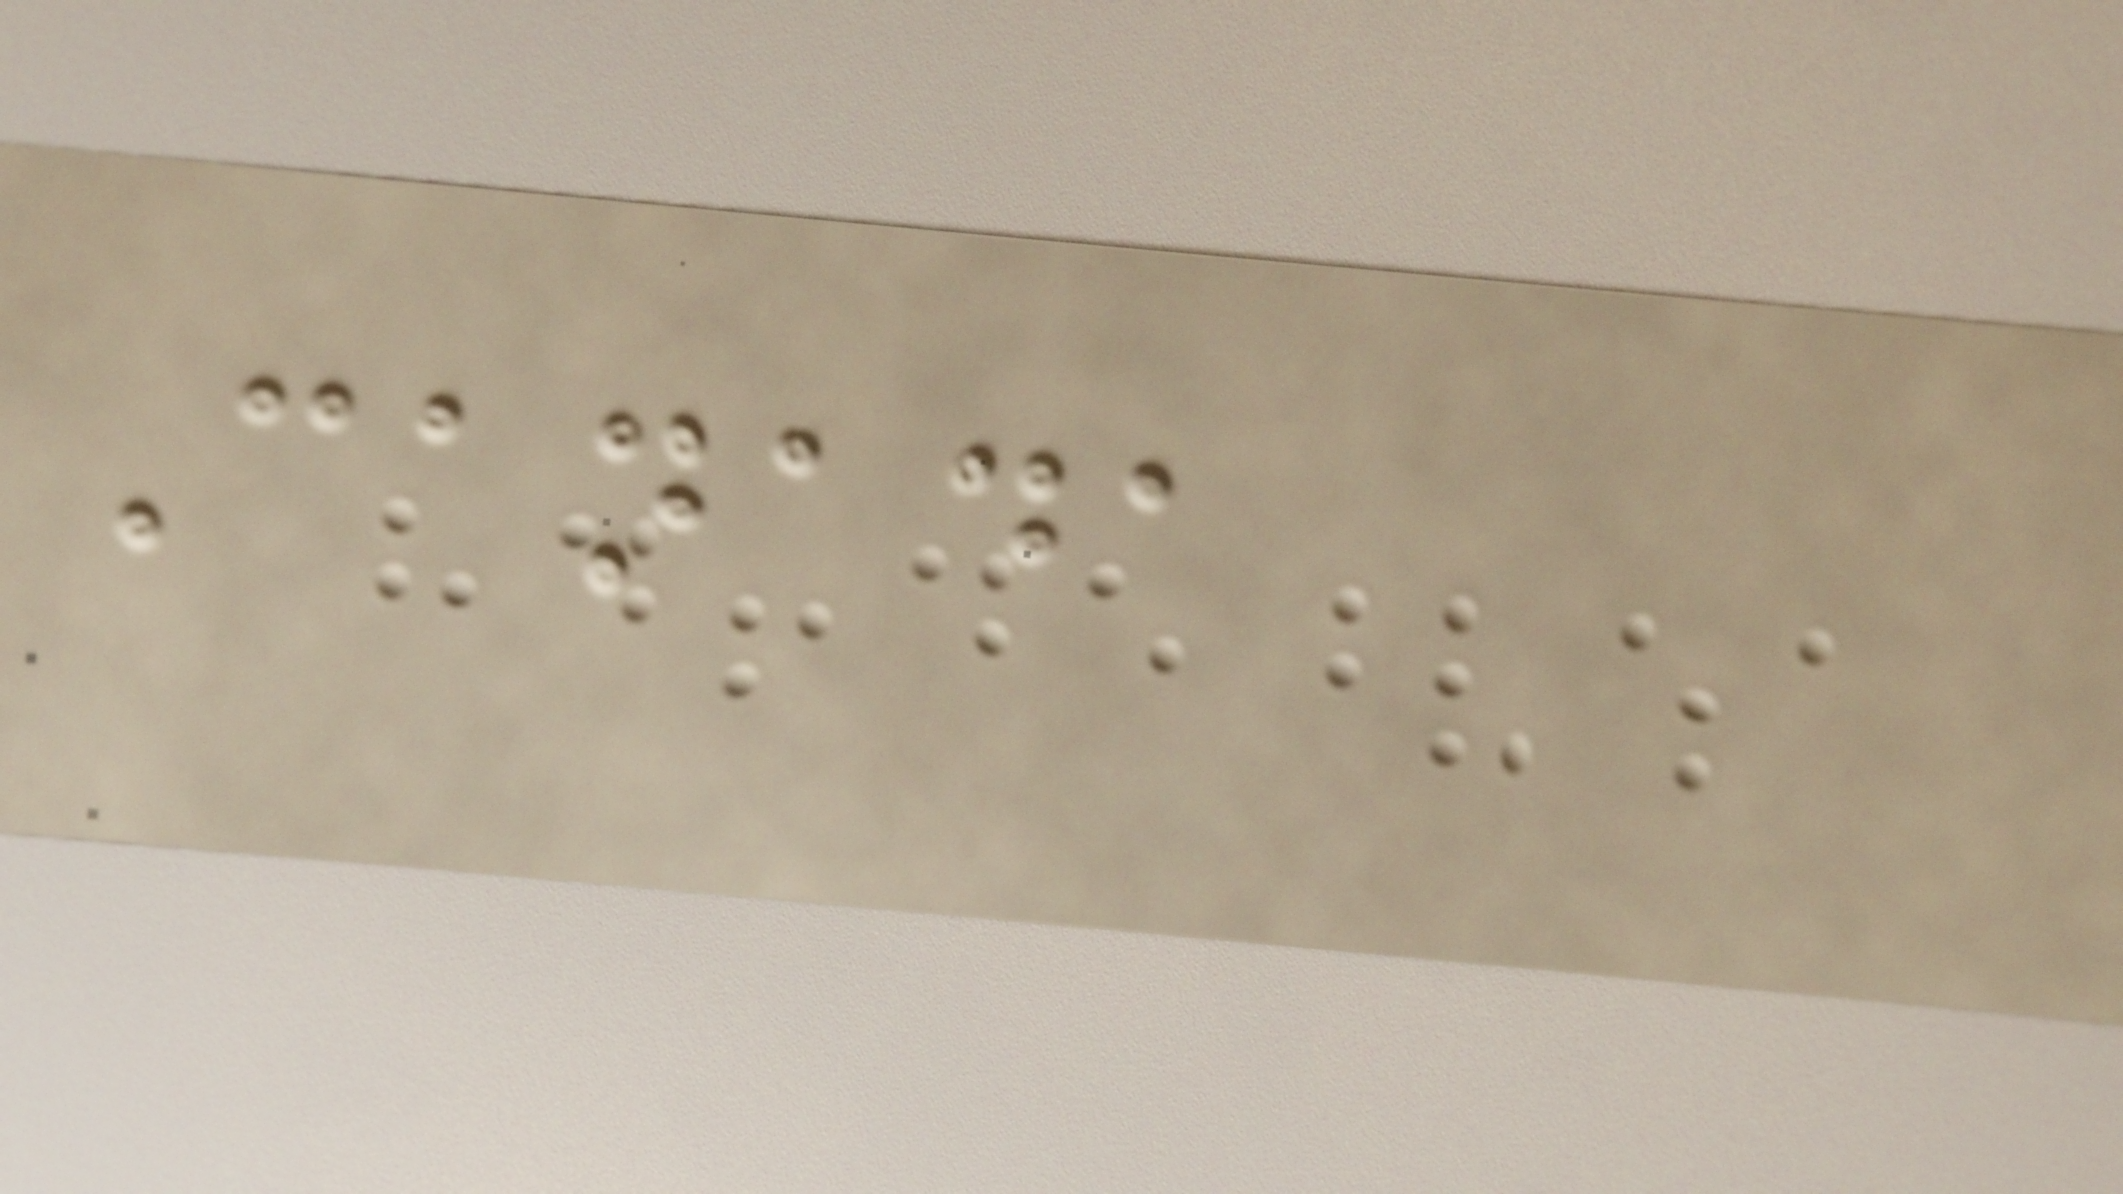Canada
